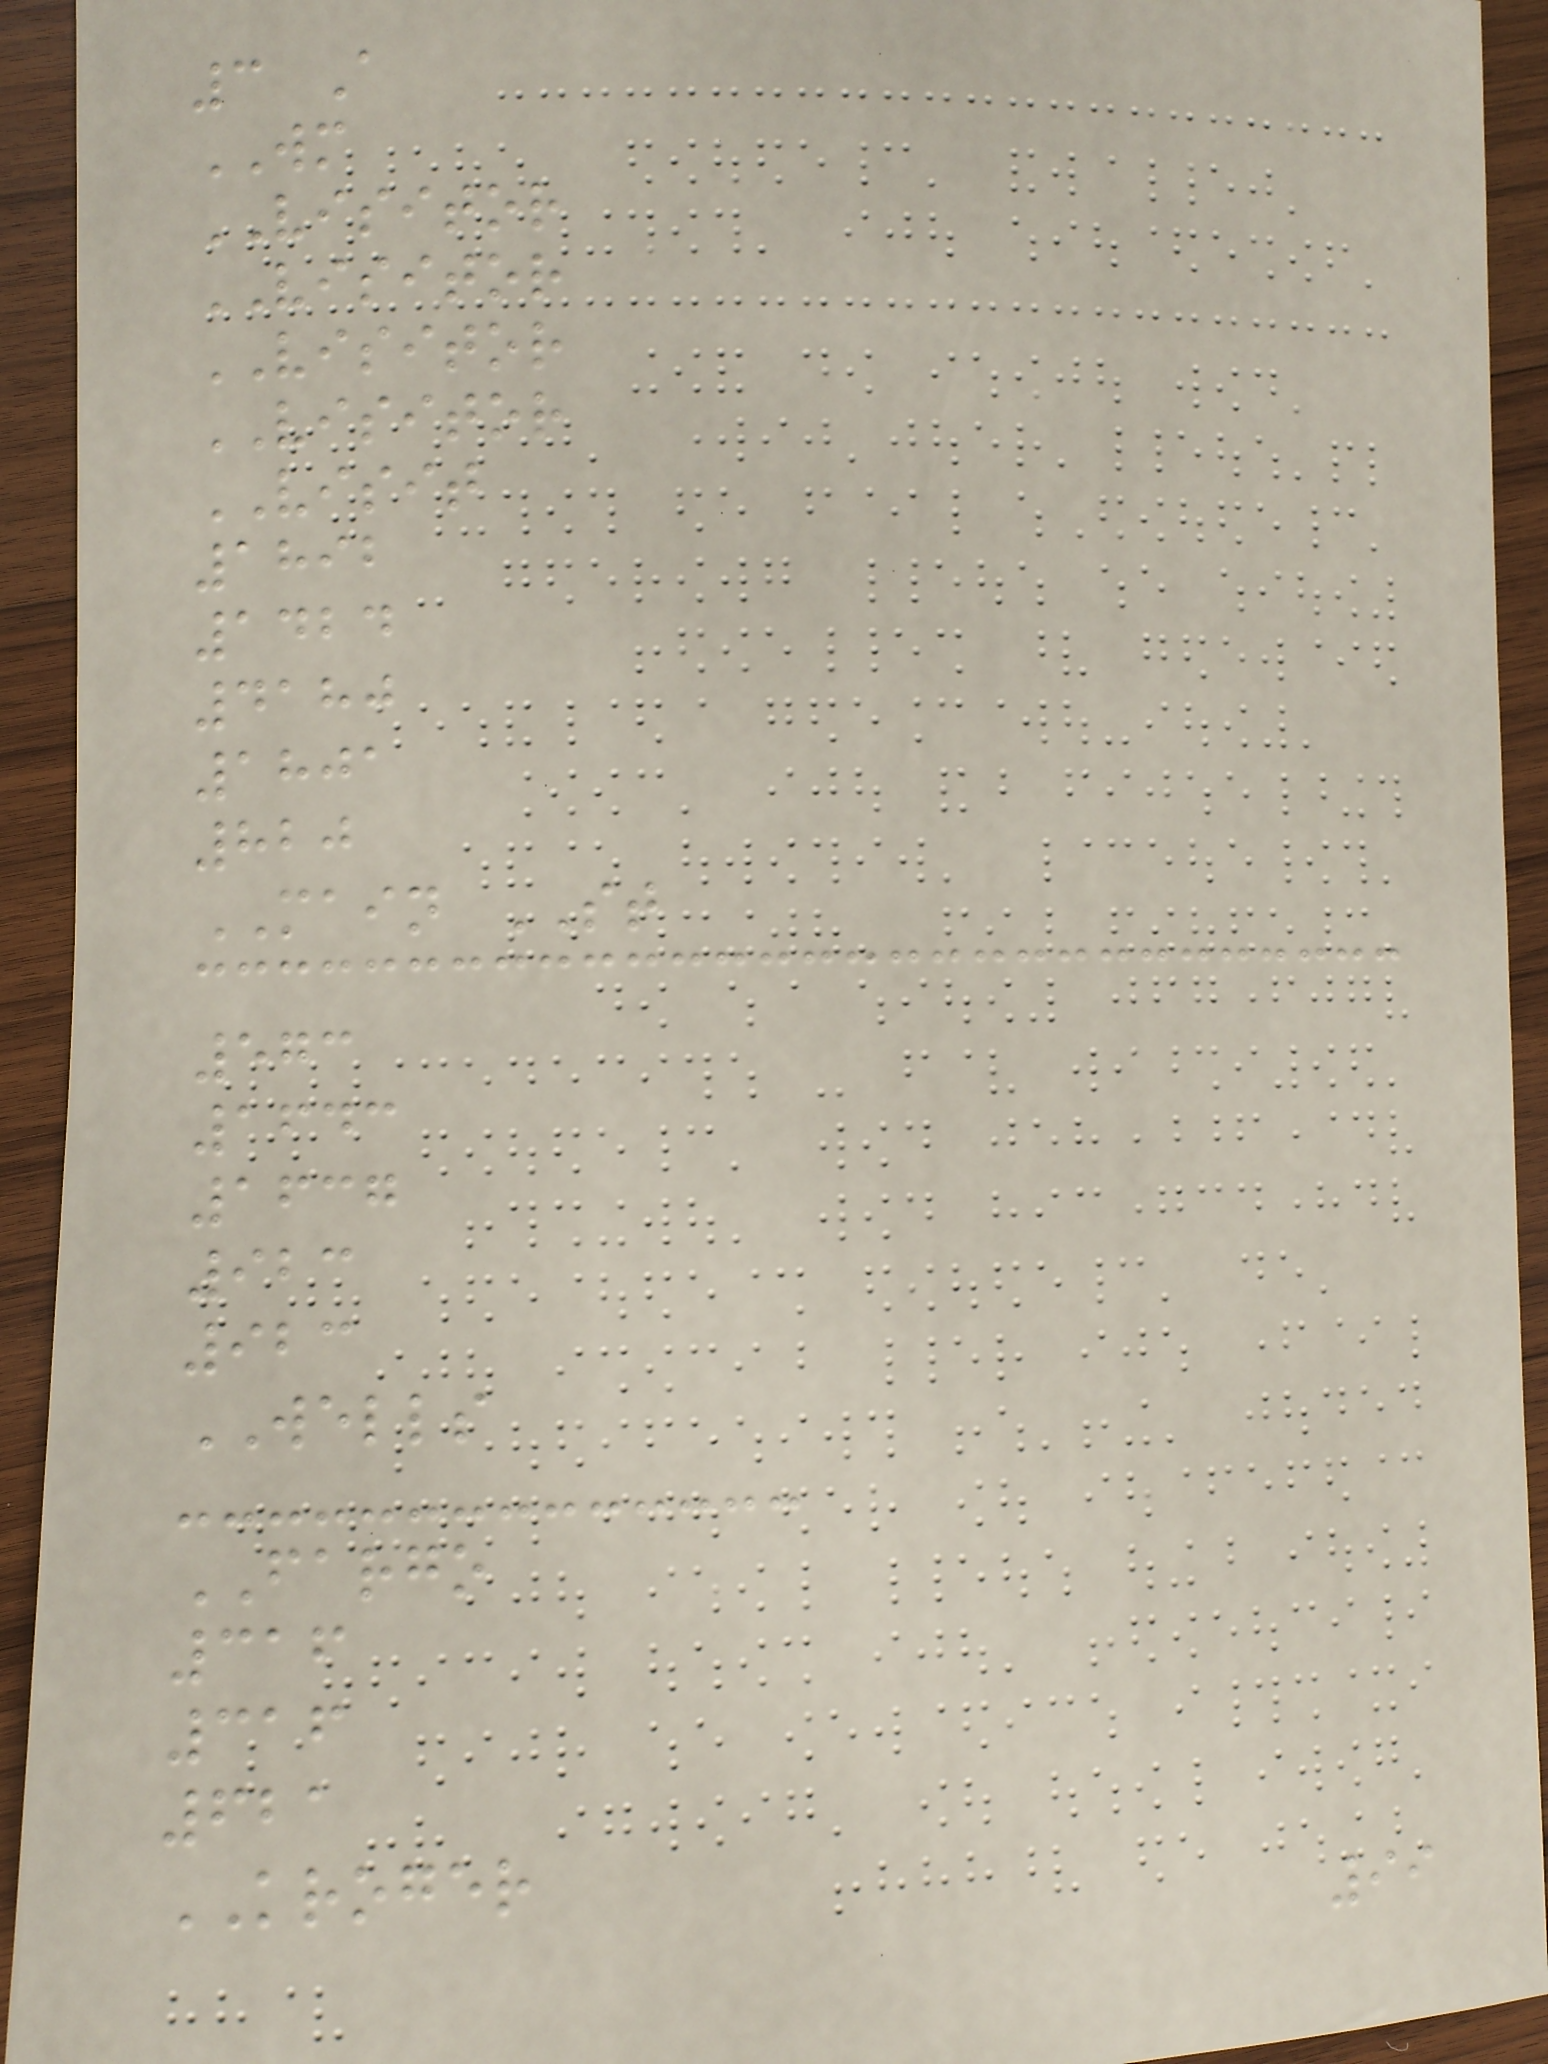3 A
WM
VISITOR
VISITOR
VISITOR
VISITOR
VISIT
1892
1424
4180
1801
820
MAIN ST
573
1643
1637
923
923
WELLS
FARGO
316
316
621
KROGER
99
